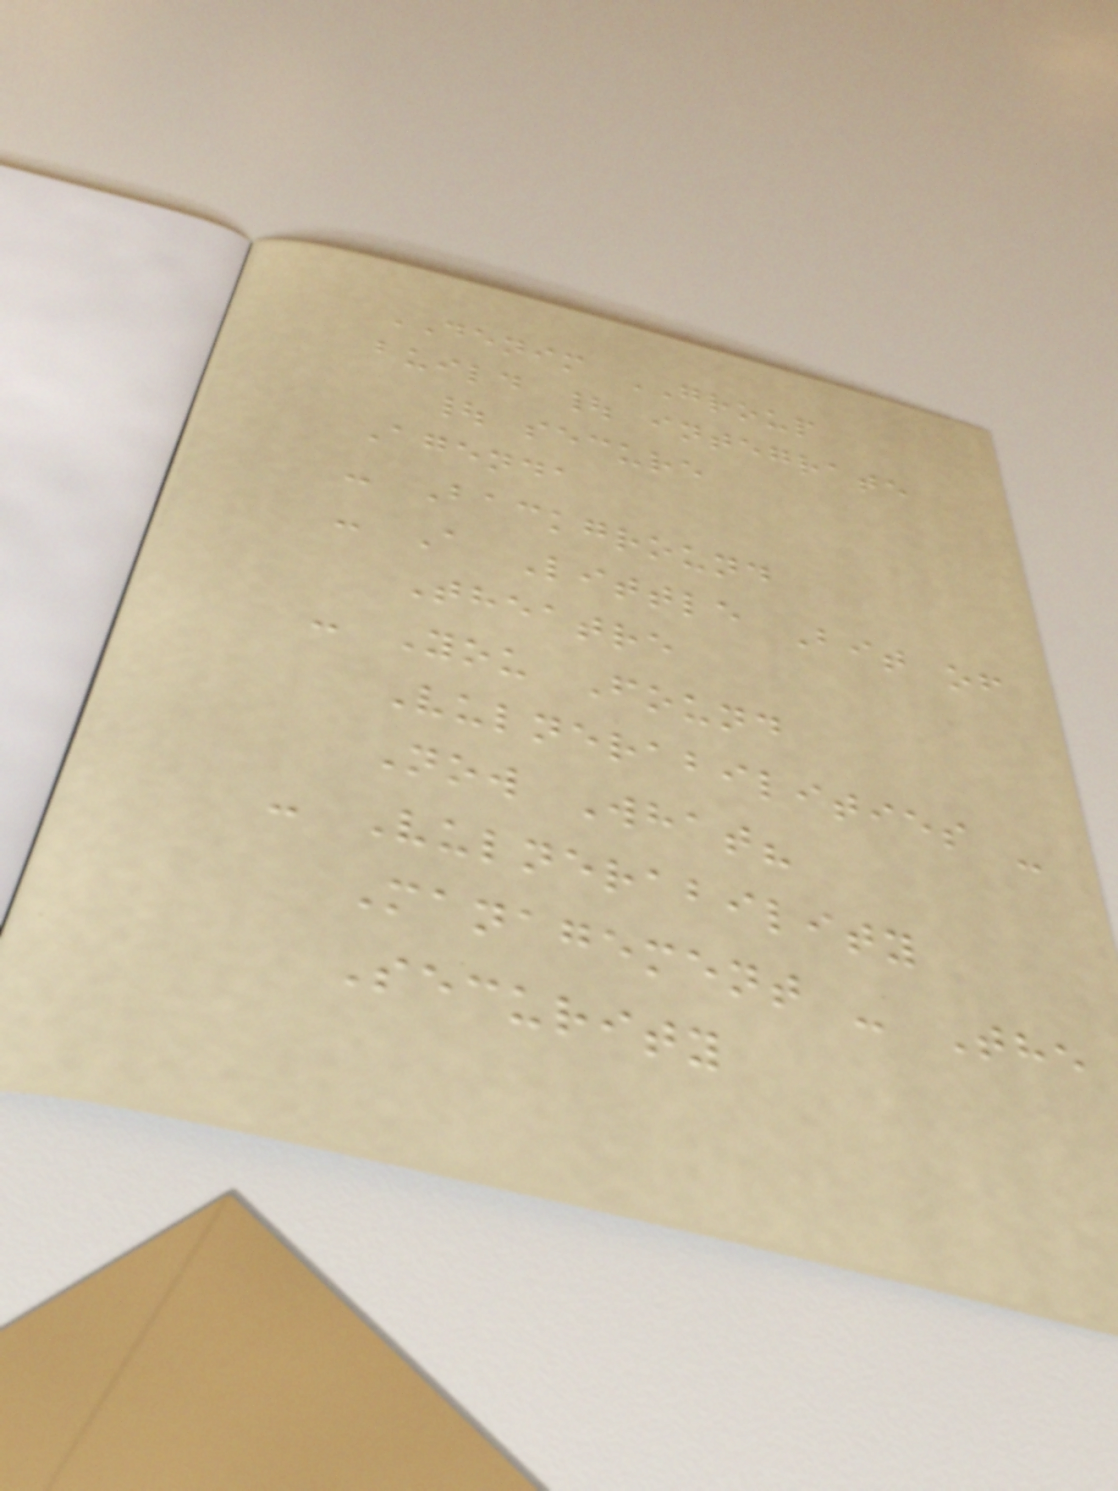DENIM GROUP
build | integrate
| secure
Agenda
- Background
- A Little Bit of
Theatre
- You Found
Vulnerabilities -
Now What?
- Vulnerability
Management - The
Security
